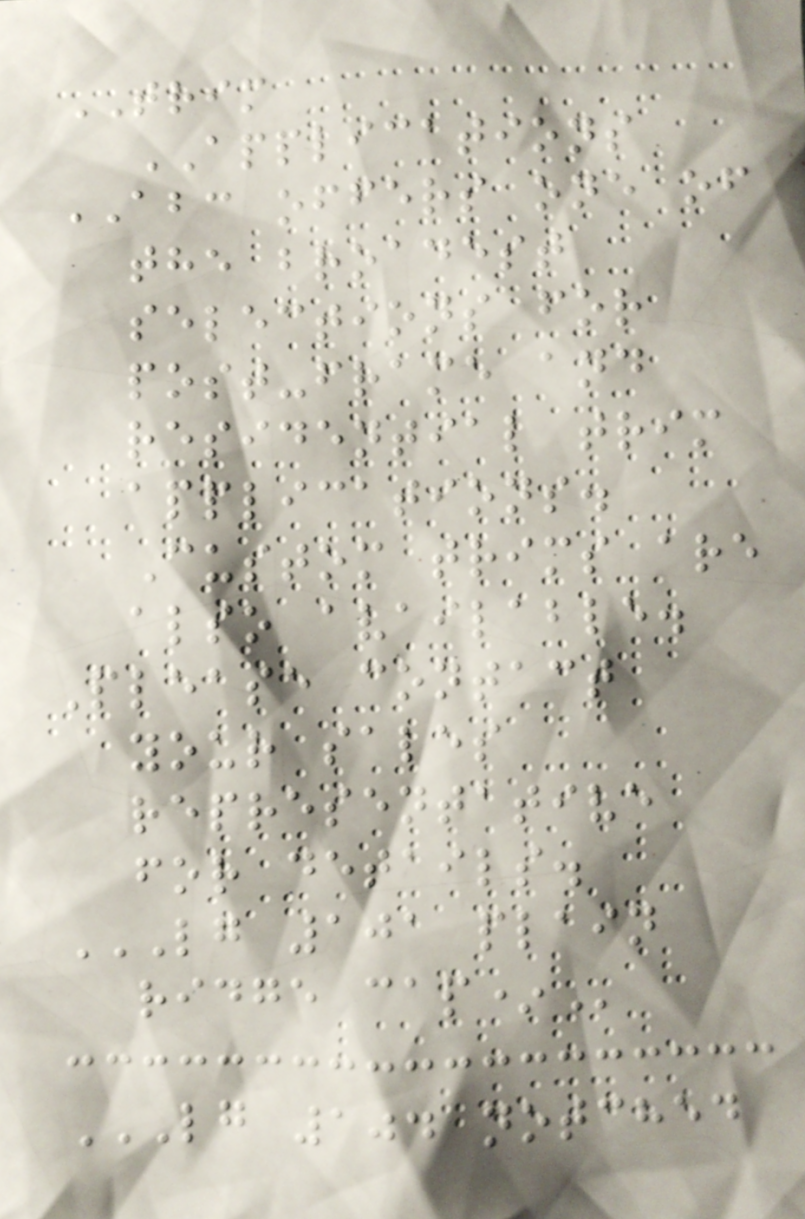TRIM
APPLICATIONS
ABC offers one of
the broadest
selections for
post-frame and
residential trim
applications.
Custom trims are
also available.
Please contact
your sales
representative
for details.
LG 101 PLAIN
RIDGE CAP*
LG 104 NOTCHED
